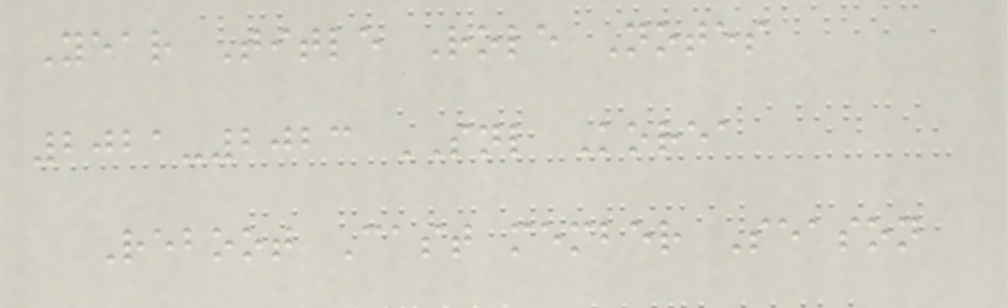Year Title Role Notes
2021-2023 SNL Korea
Reboot Cast member Season
